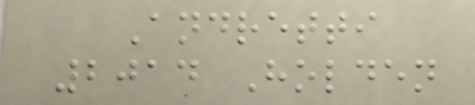Andretti
2014 Holden
